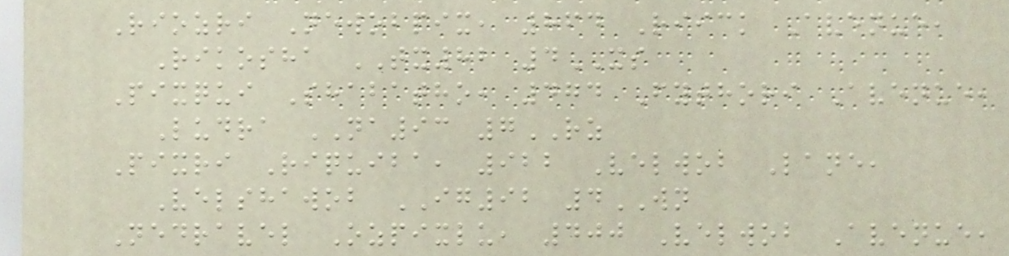Riozri Newobpix, 864 Riick Avenue,
Rikosha TX82 4XS
Pixqui Shabatho, 474 Fythori Avenue,
Ludra NA93 7RZ
Pixri Riquiba, 922 Velwob Lane,
Velshawob IG92 4WN
Nedravel Ozpixlu, 400 Velwob Avenue,
